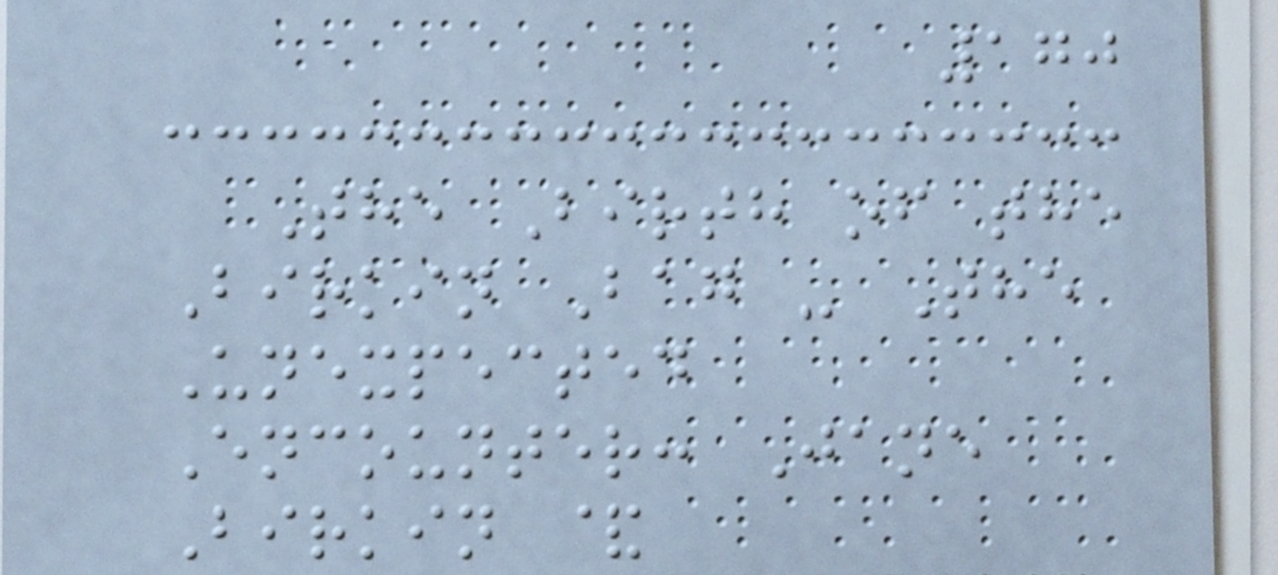170
The Birth of the
Birkin Bag - The
Unexpected
Encounter: Jane
Birkin &
